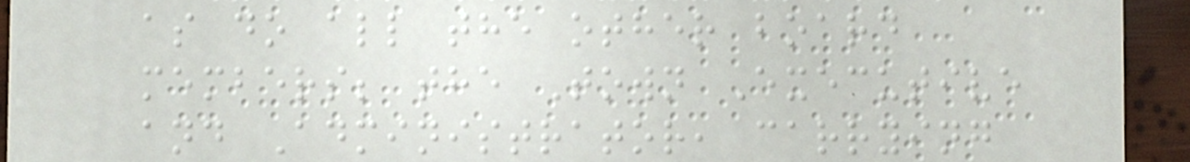as do all the other board
members; the Town Executive
and Administrator, carrying
